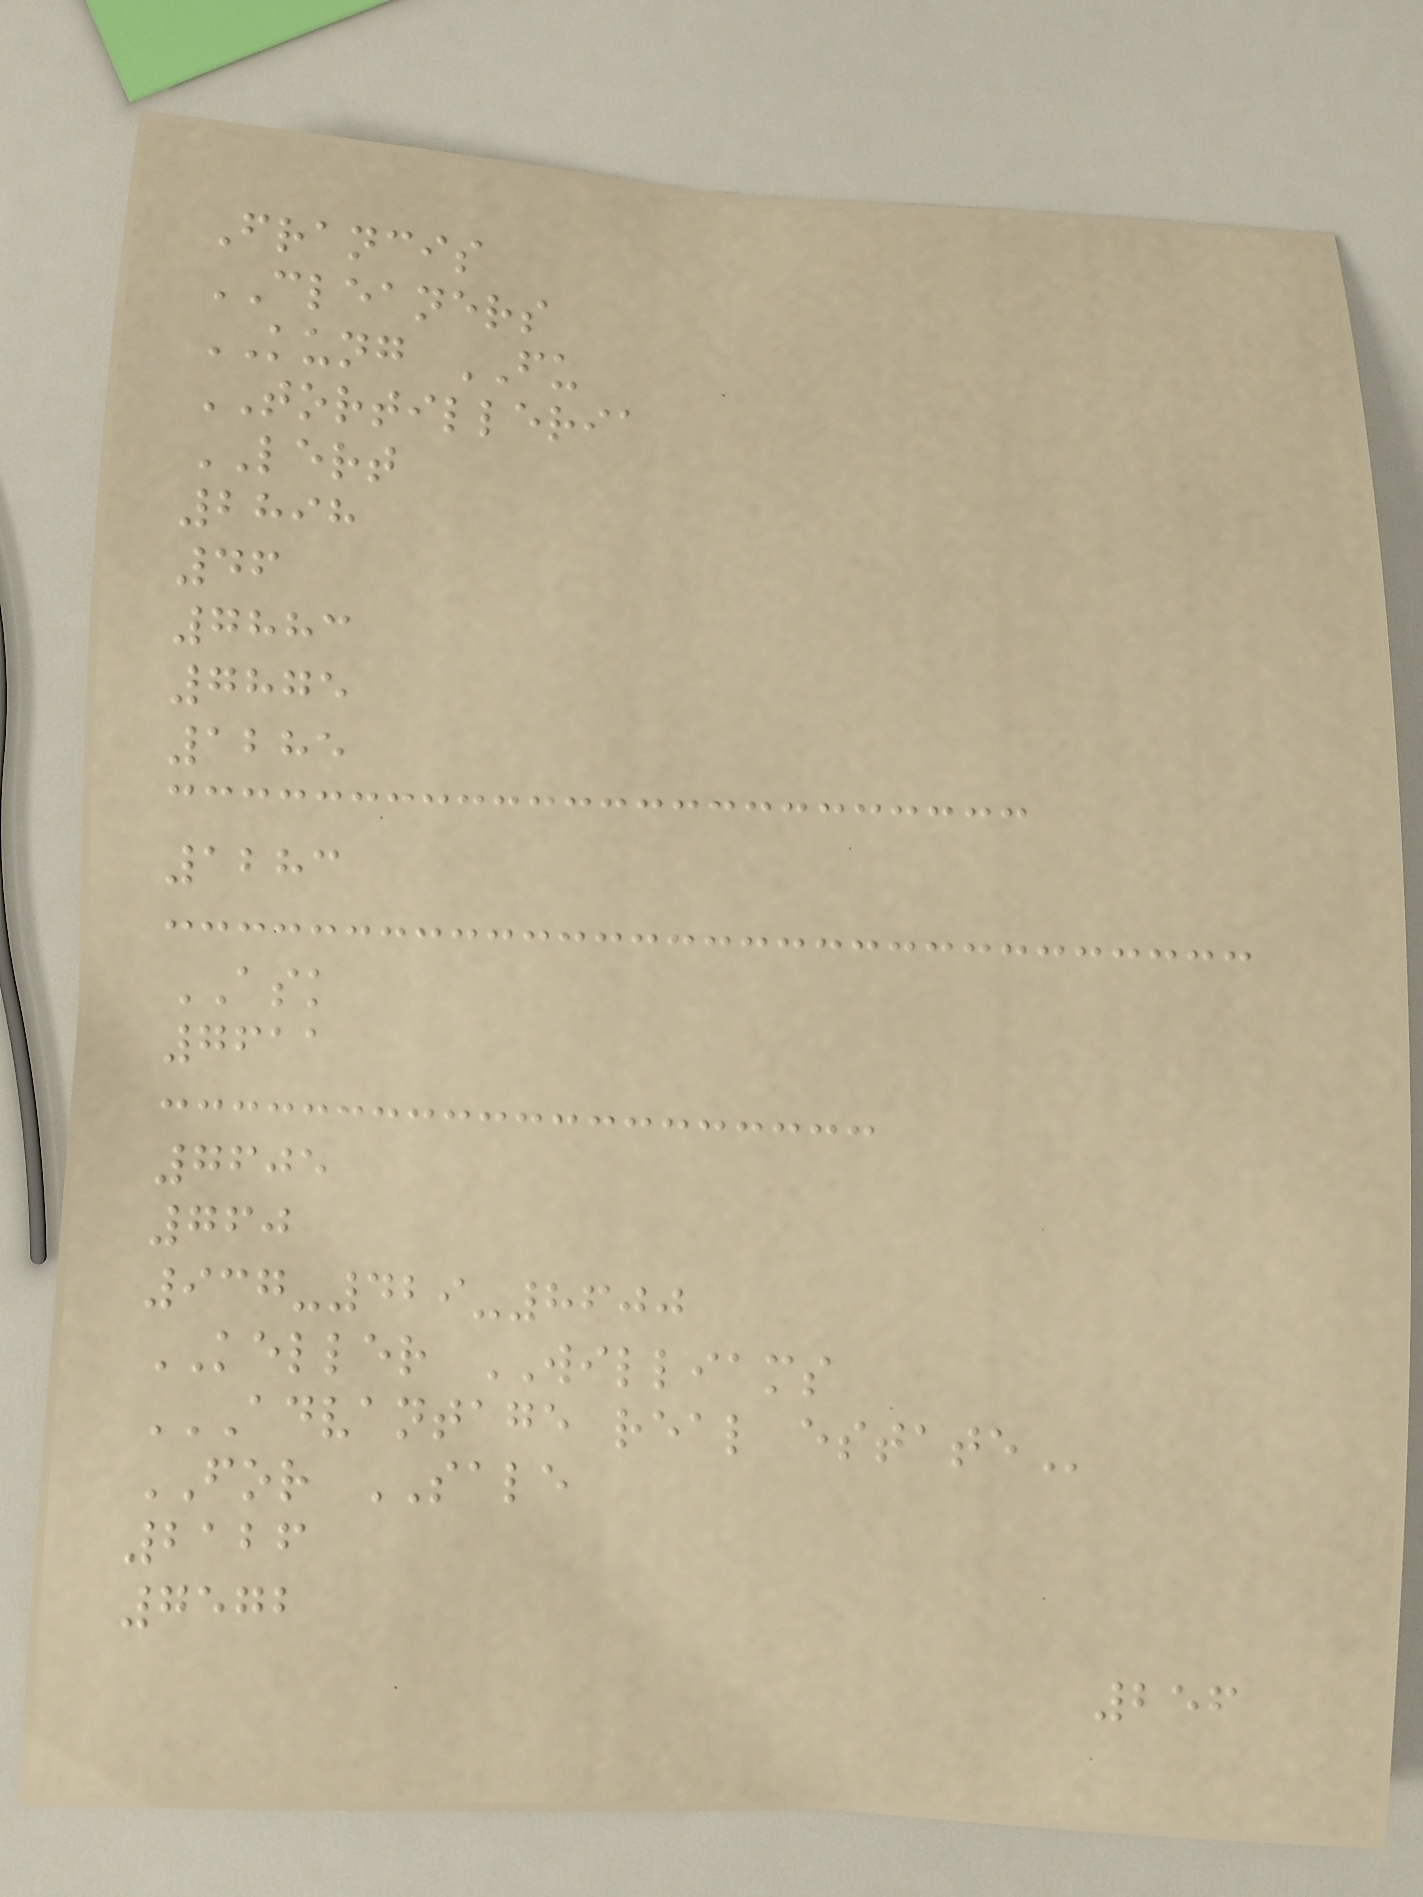Francis
CLEANERS
KUNG FU
TORTILLERIA
LERT
2898
46
7883
7875
1285
1283
ASK
7611
7605
760
937-429-8600
KELLER WILLIAMS
ADVANTAGE REAL ESTATE
FOR SALE
2126
7572
256
